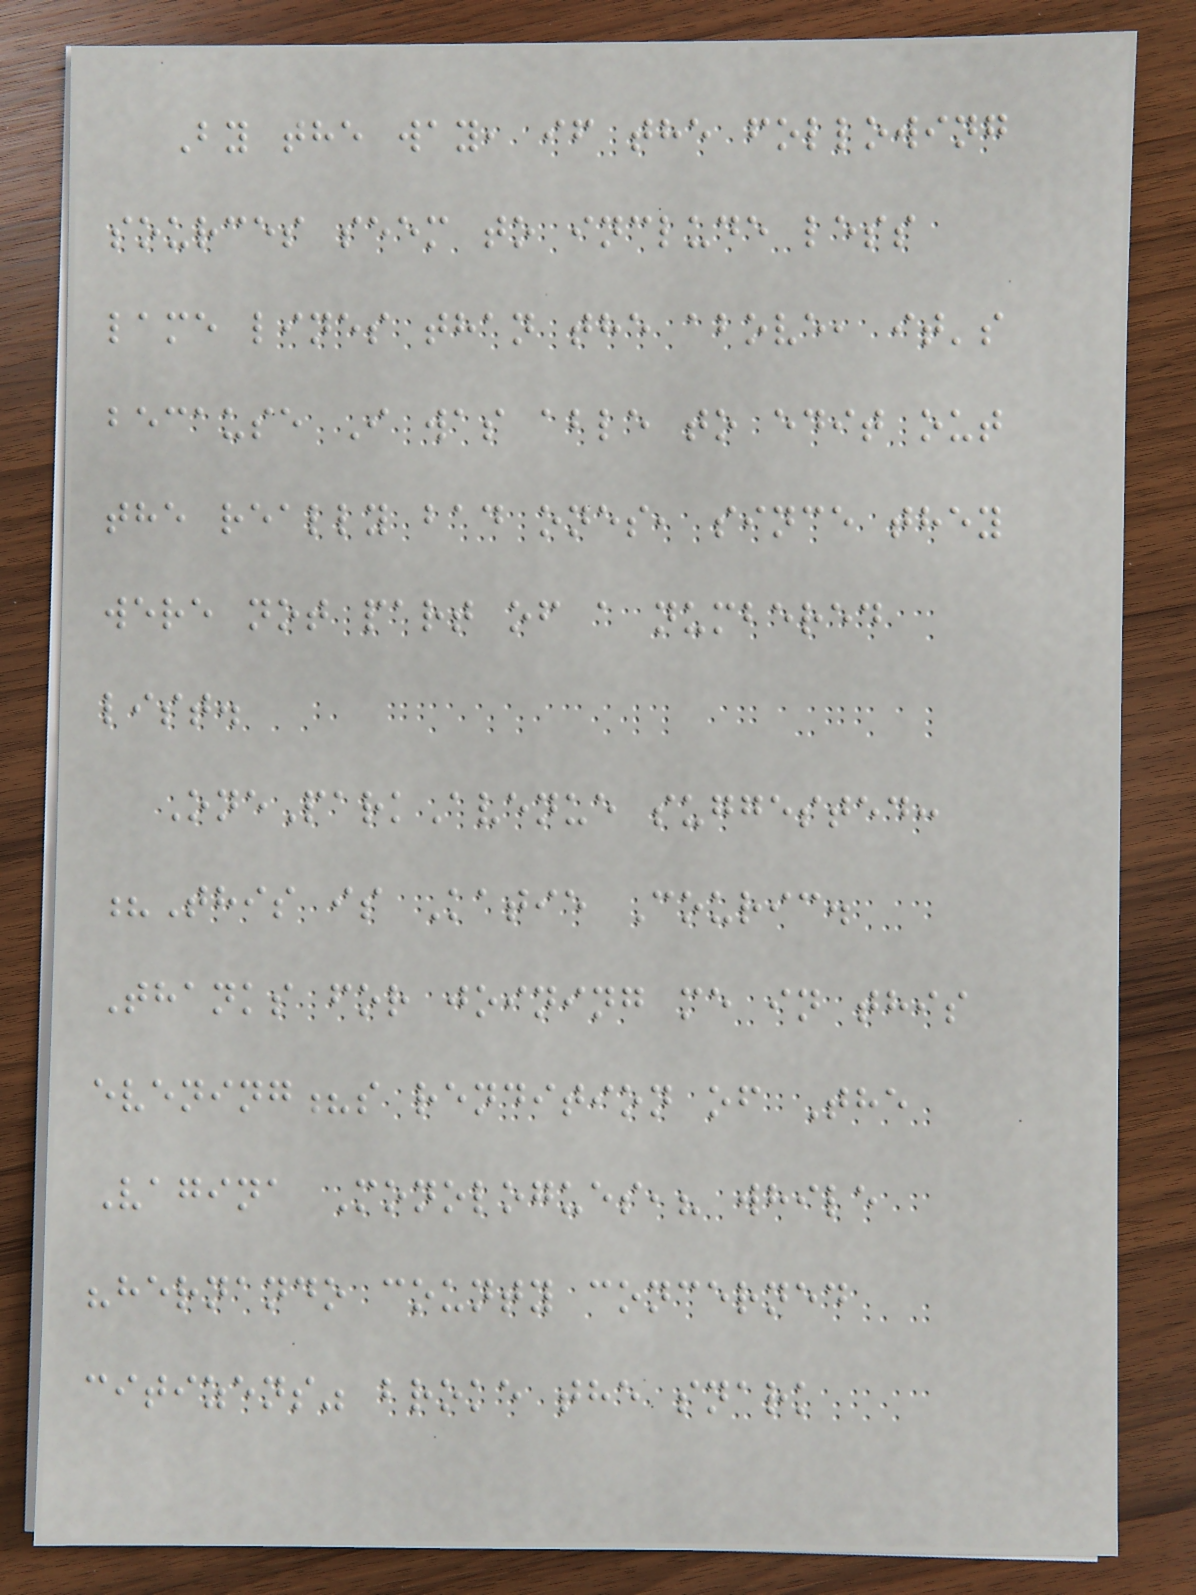By the way, if the following
sources seem to include less
lame lines than the above, it's
because I was able to edit out
the really bad ones, since they
were not part of a numbered
list.
OneParkAvenue suggested:
?This is Katie Couric.
Thanks for joining me in this
evening?s rendition of The
Vagina Monologues,? while
"hernando county concerned
citizens" broke the snark
